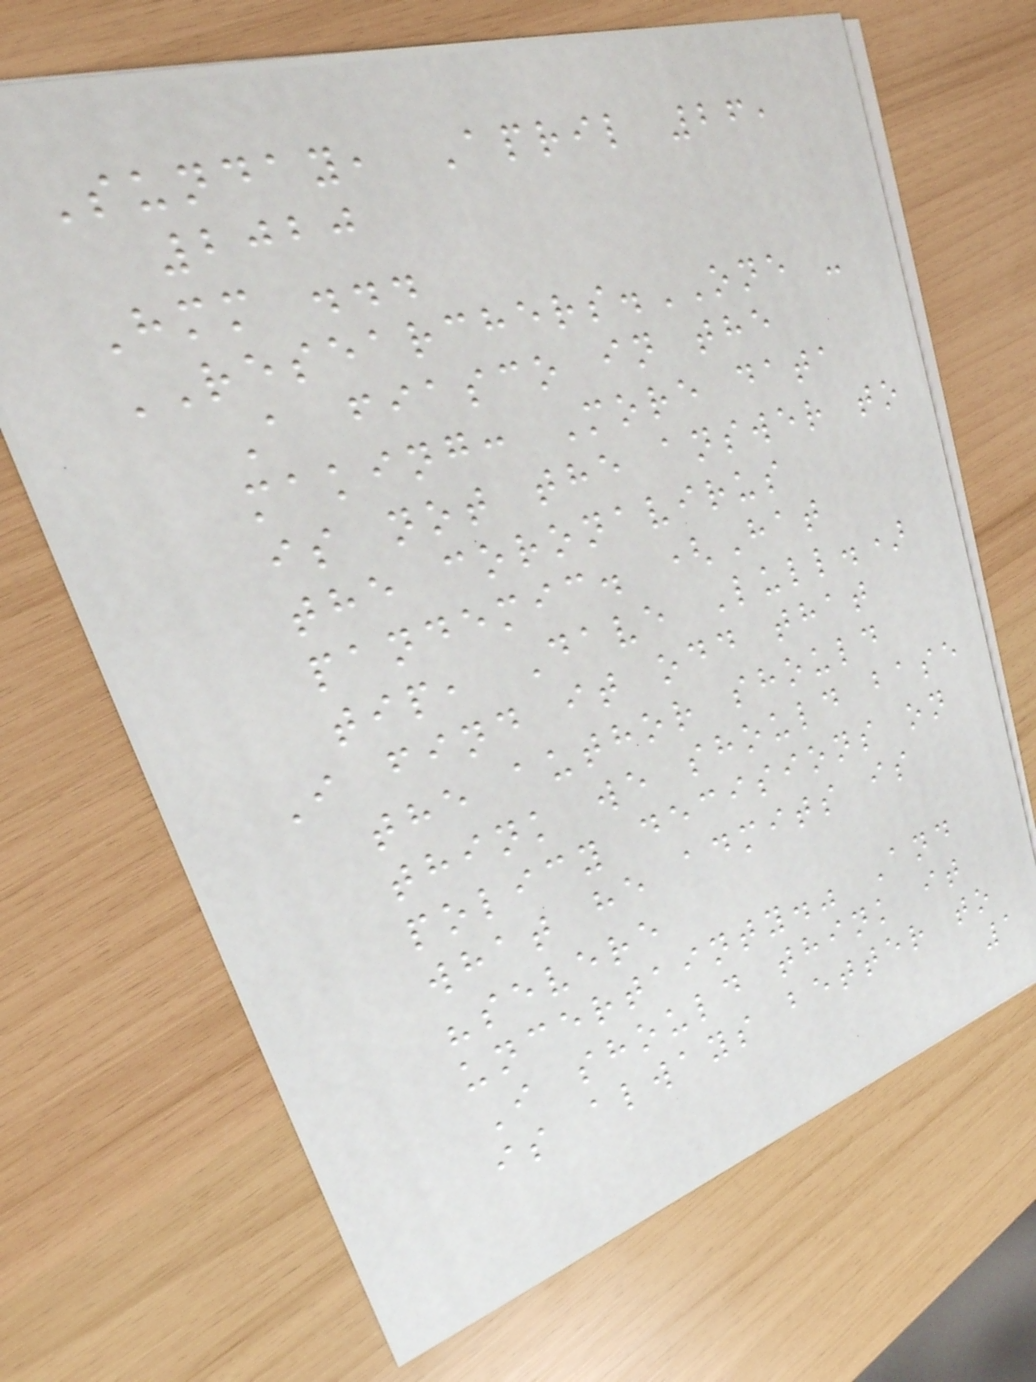Sunday, April 26,
2020
Hmm ...
RESEARCHERS.ONE -
A fiasco in the
making: More data
is not the answer to
the coronavirus
pandemic. (Hat
tip, Dave Lull.)
I find it odd that
the author should
think we should base
policy decisions on
what he admits is
"severe
uncertainty." And
I should think it
is always better to
1
